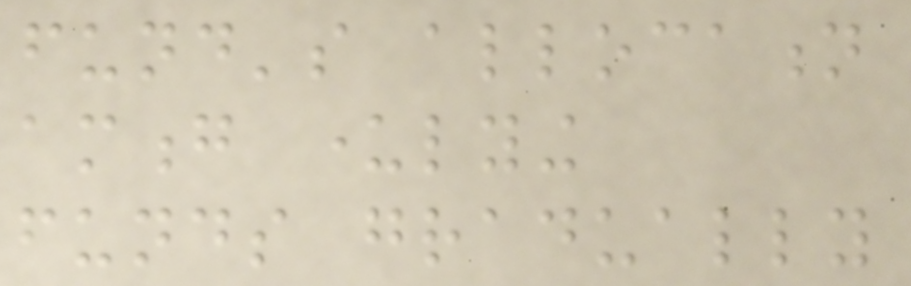fund's allocation
among underlying
funds gradually
